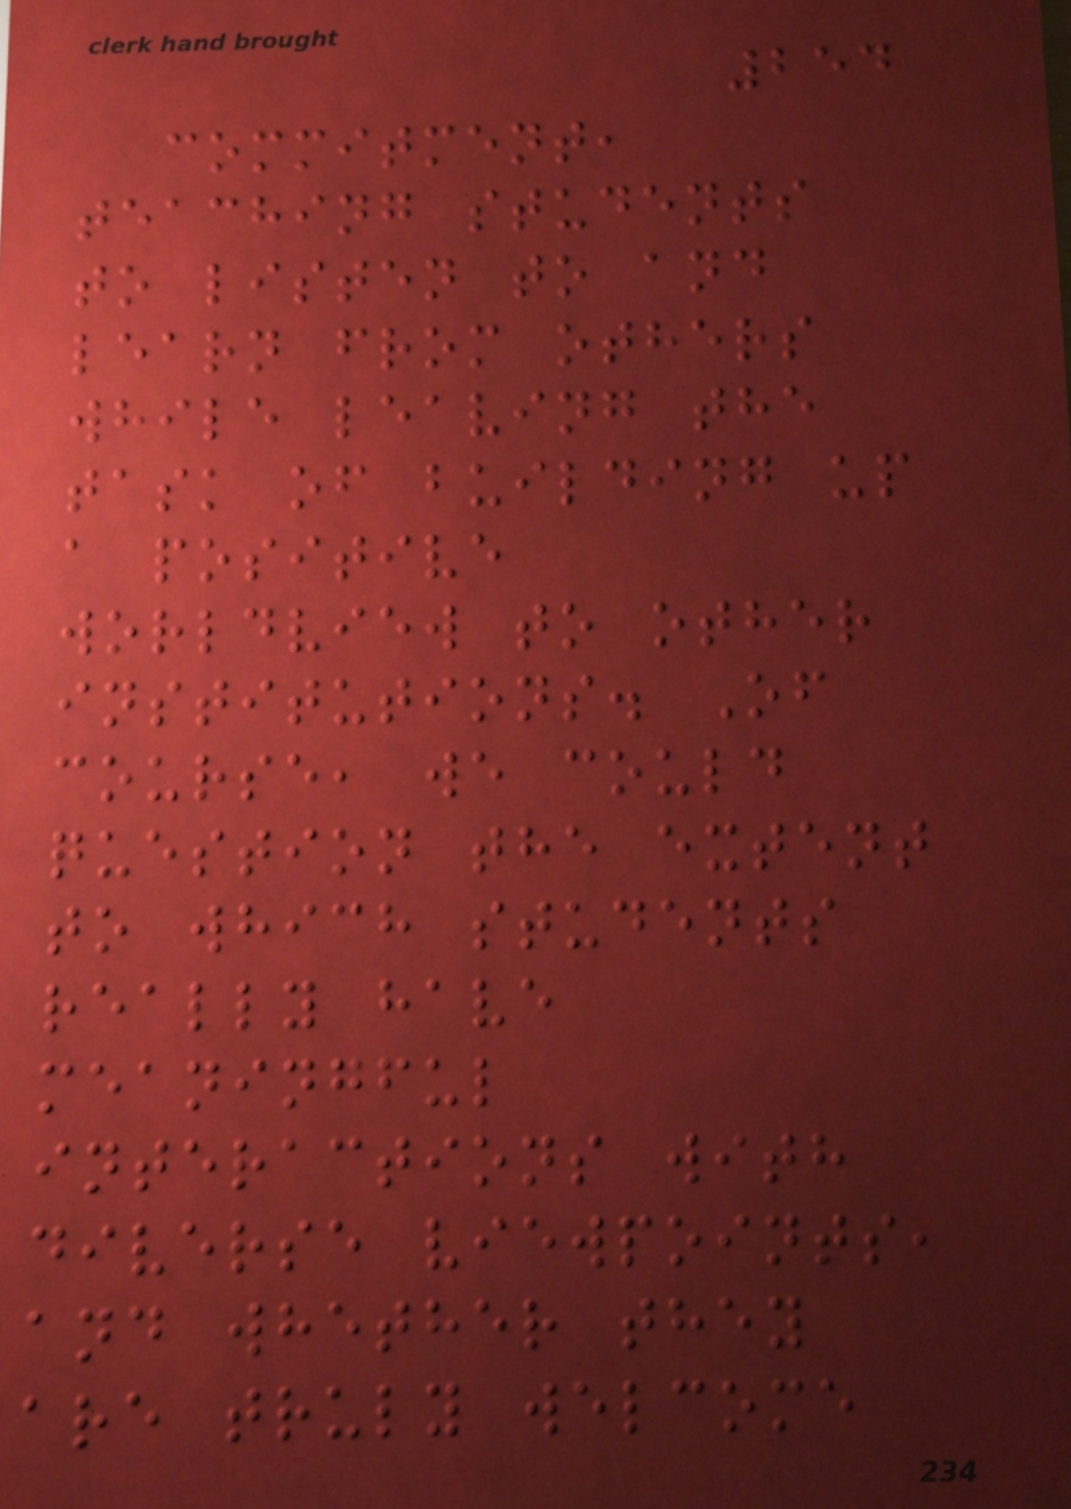254
commitment,
teaching students
to listen to and
learn from others
while leaving the
task of building up
a positive
worldview to other
institutions. Of
course, we could
question the extent
to which students
really have
meaningful
interactions with
diverse viewpoints,
and whether they
are truly welcome
